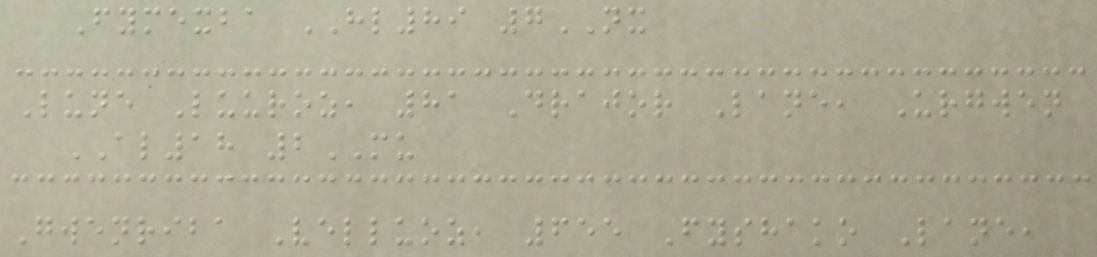Fymexba HL89 7NX
Lune Luuroz, 81 Drajor Lane, Urgwen
AL18 2MU
Gwenriba Velluoz, 655 Fyshako Lane,
